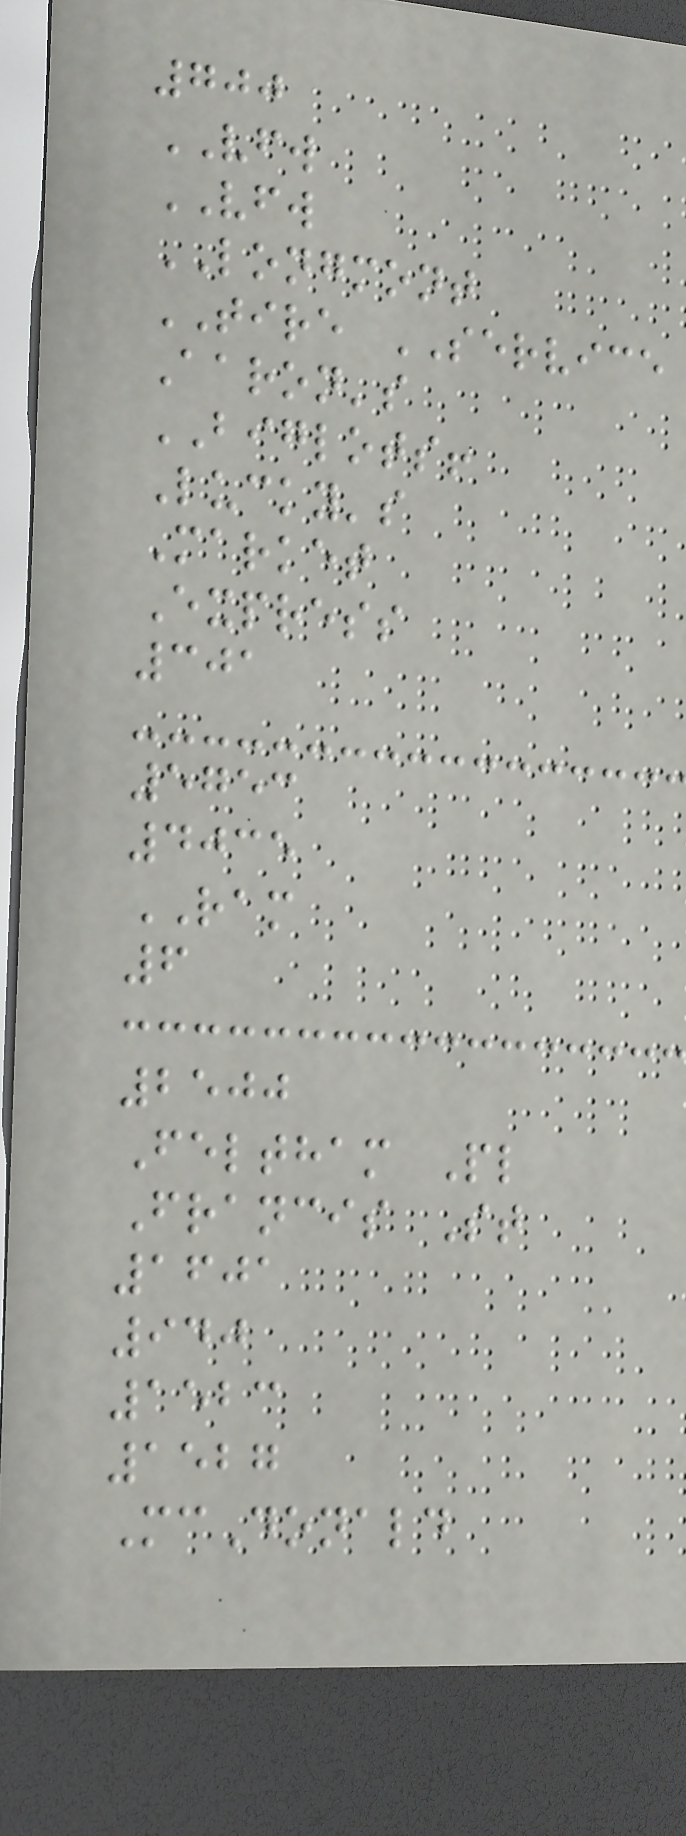700
VFW
VFW
LONGMONT
TIRE SERVICE
Aaron's
BIGLOTS!
Lucky's
Market
Express
301
5753
4035
RAM
6
2500
Feltham Pl
Francis St
1601
940
1523
1527
McDonald
